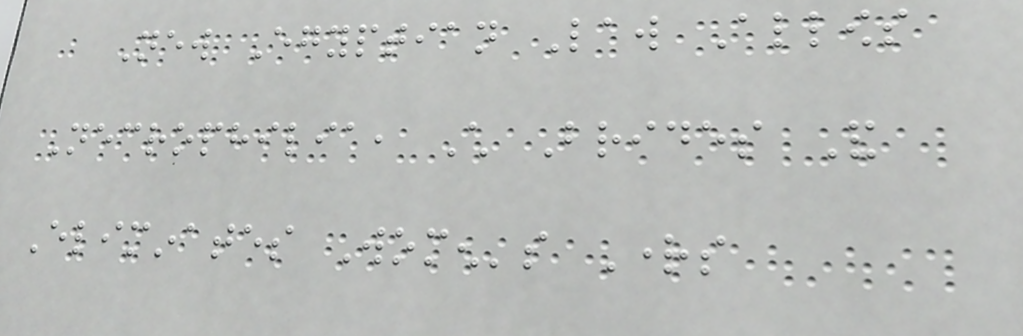New Egyptian Law Allows
Necrophilia, Child Brides And
Eliminates Women's Rights
